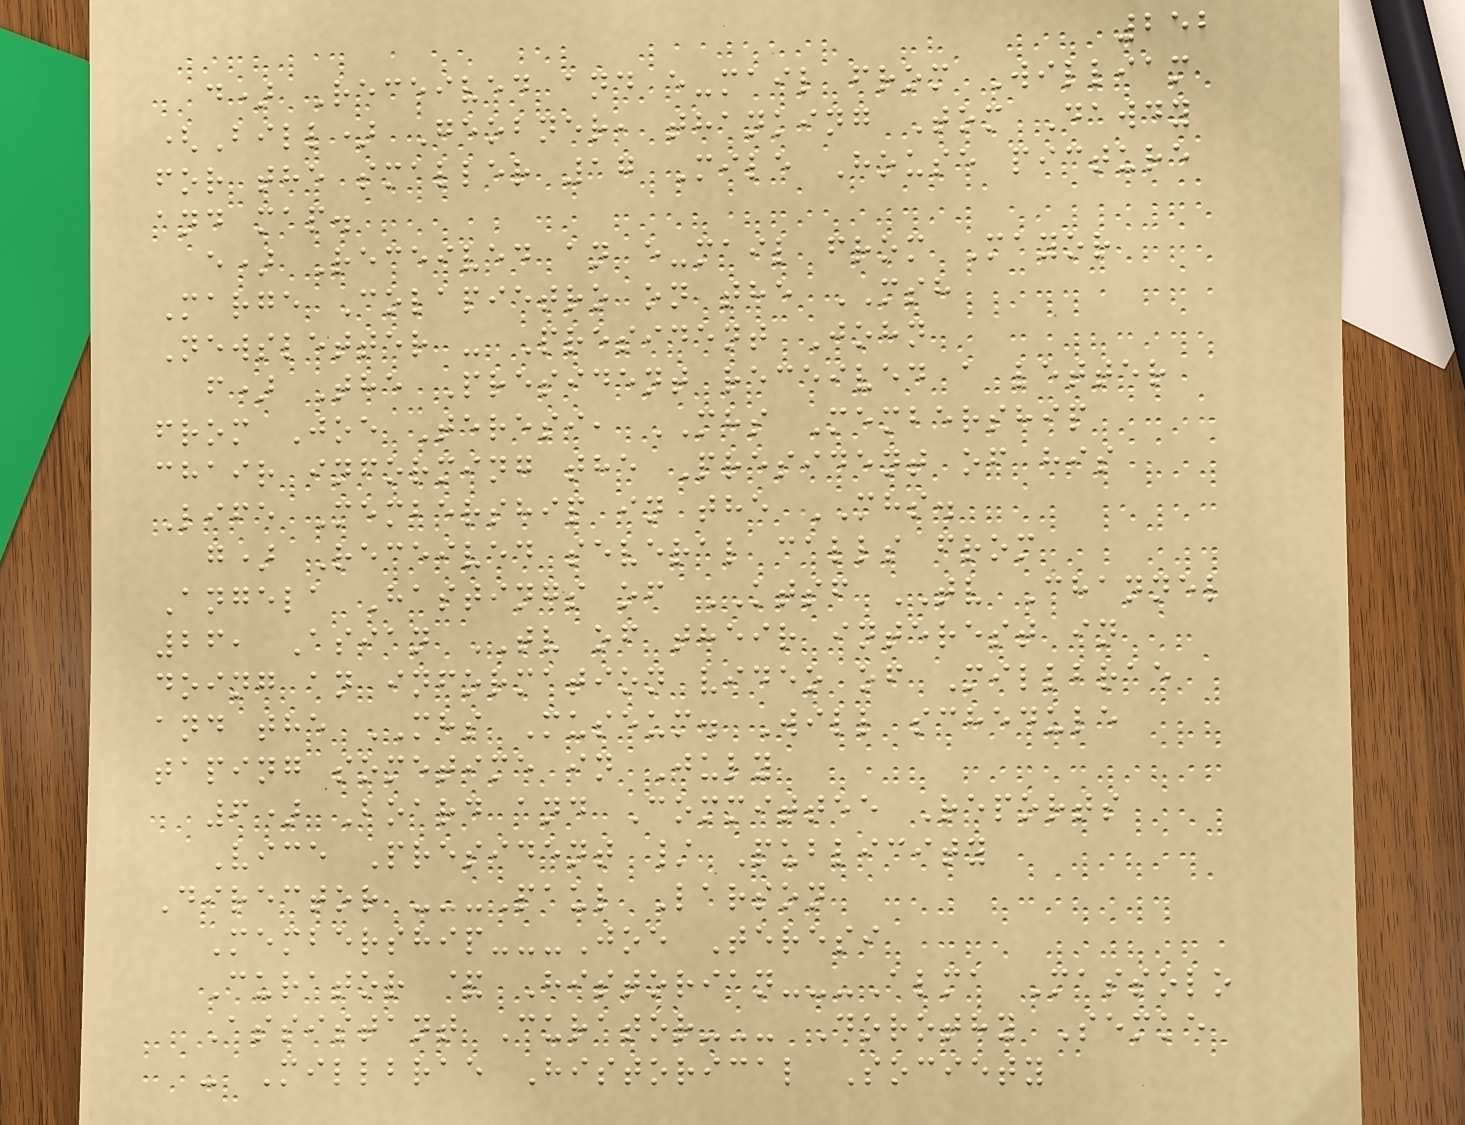252
d) Received and e-mail from William
(Bill) Geobner, thanking Tom Dawdy
for the smaller 17 Mile House picture
and map.
e) Received an e-mail from Mayor
Marge Colapietro on the MSH
Newsletter - President John
f) The President received a letter
from Joe Teresi, MHS Membership
chair informing the President of his
Life Membership in the MHS.
g) Received several calls from
Angela Hastings of KTSF TV Channel
26, Asian TV of their interest in
doing an information video of Millbrae
and the MHS Museum. Will schedule
taping sometime in July
6) Board and Committee Reports
Vice President / Publicity
Director ---Paul Larson
Membership---Joe Teresi
Curator & Historian---Alma Massolo
Assistant Curator--- Dorothy Semke
- Millbrae Historical Society
